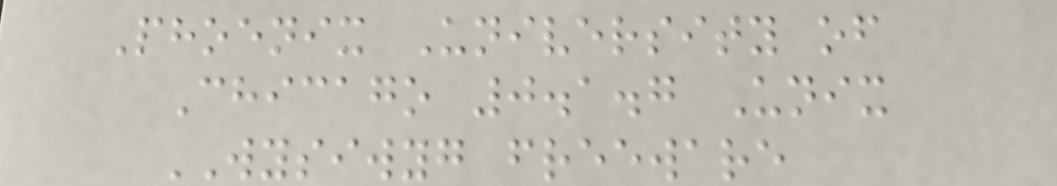Phoenix University of
Chicago 0.1.7 Unix
WYSIWYG freeware
